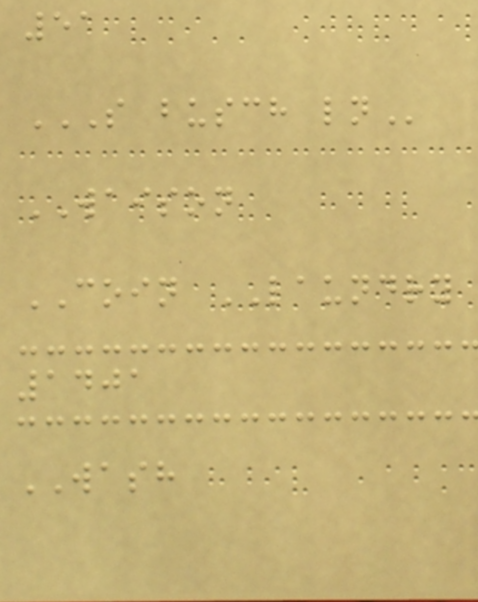51
S BUSCH LN
WAISON
COIN LAUNDRY
1401
WASH
